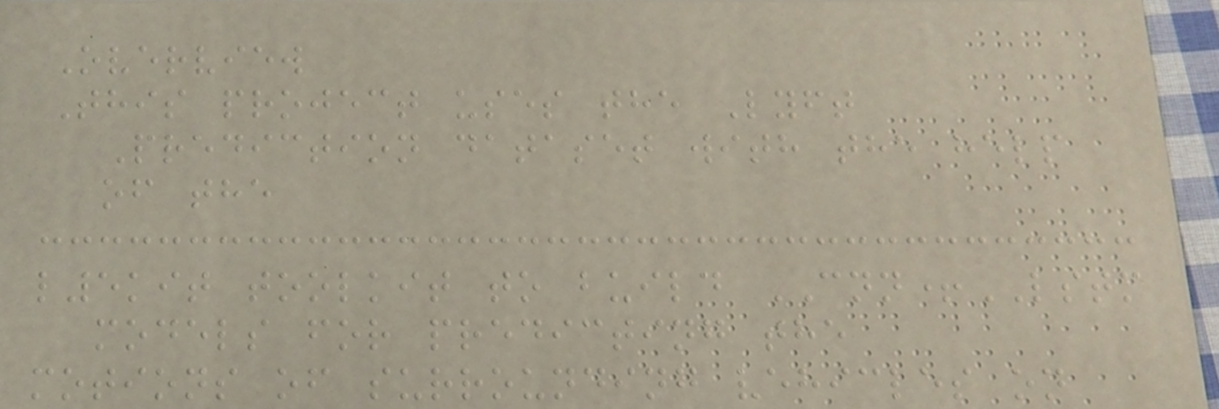Overview
This project uses the Lyft
Prediction dataset with the help
of the
l5kit toolkit to build CNN+LSTM
models for predicting the
motions of surrounding vehicles on
